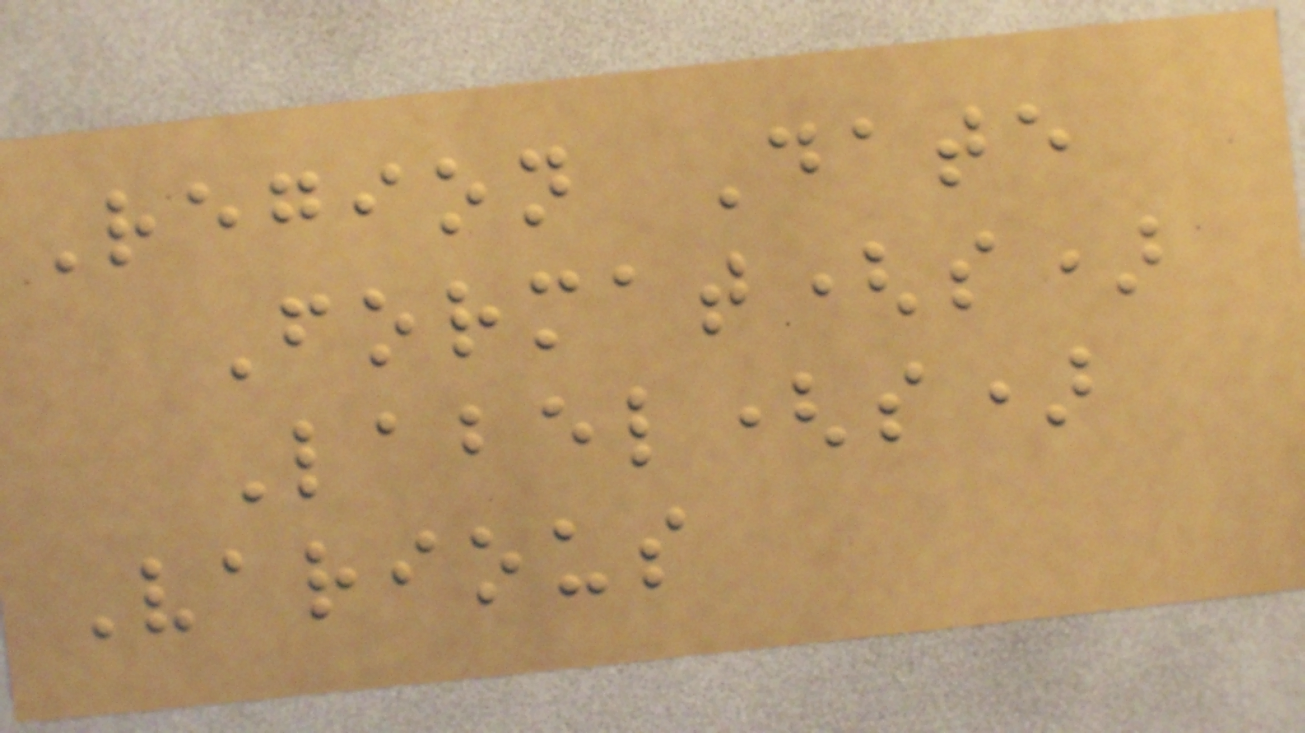Region Date
Format(s)
Label(s)
Various
